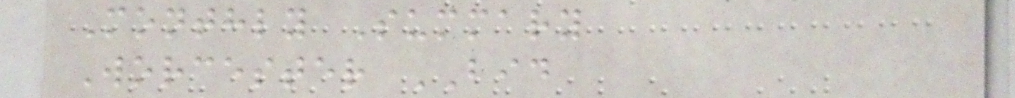Monthly Summary
Worcester BID
